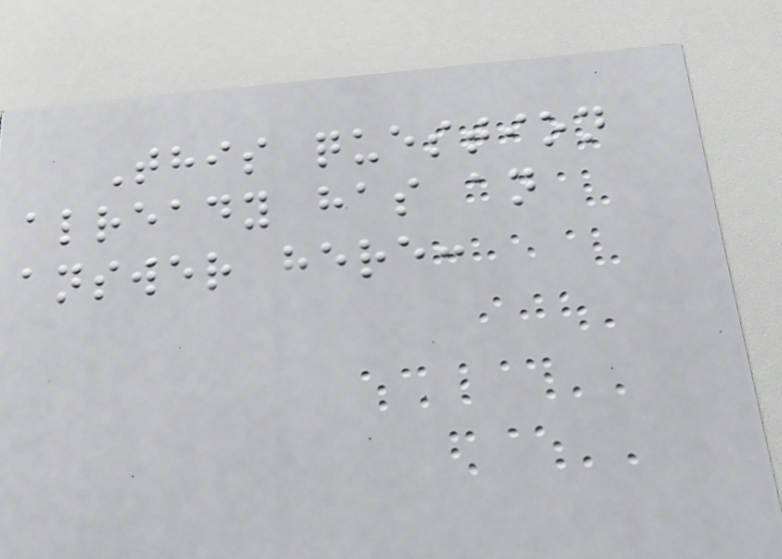This question
already has an
answer here:
